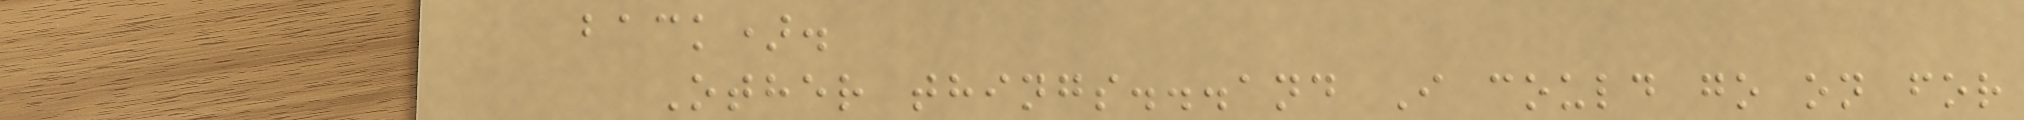back).
Other things...and I could go on for
